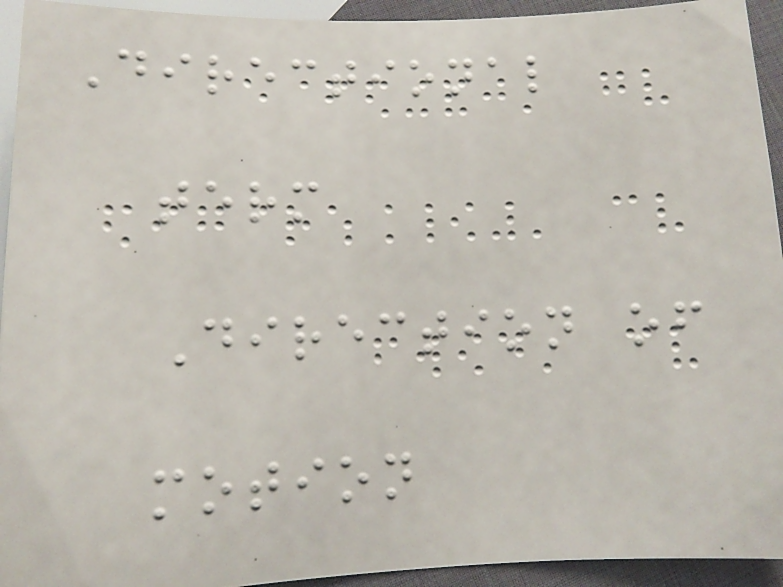Directional
term
Direction of
motion
